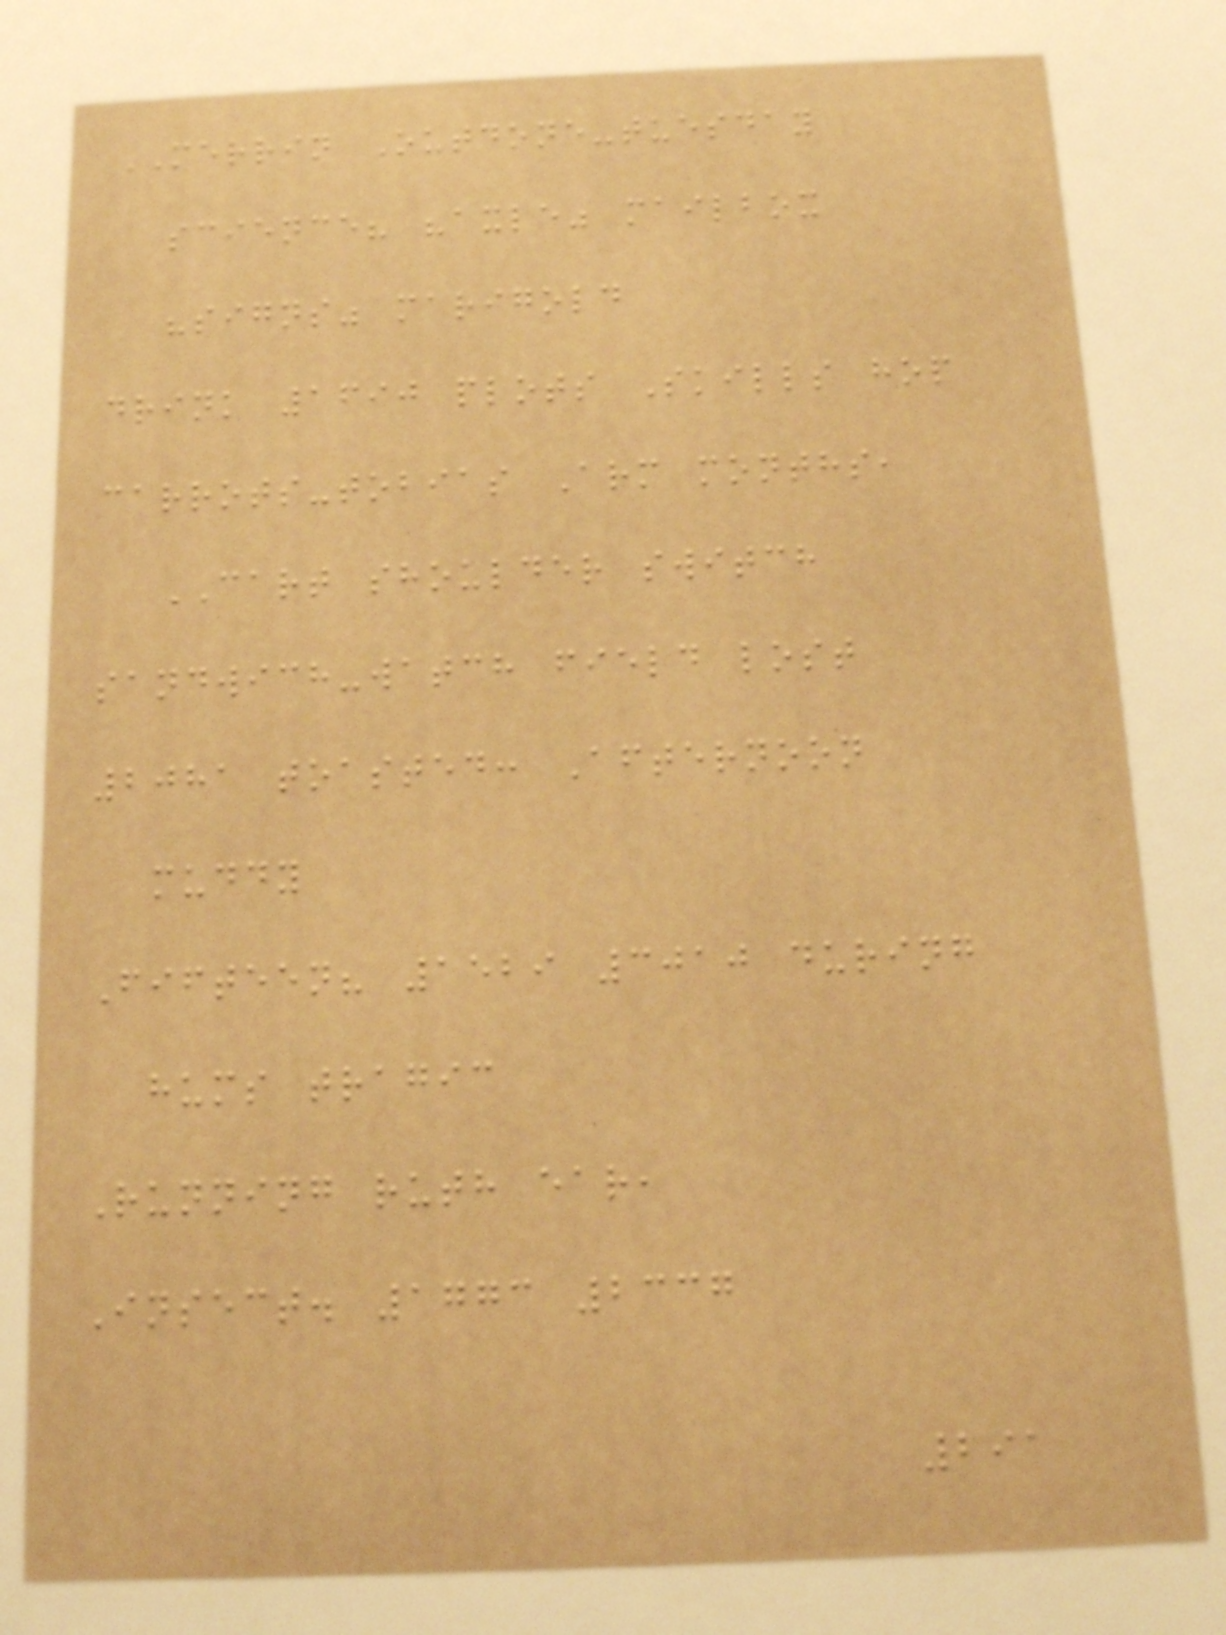MERRIN Outdone-tuesday
science? "axle" mailbox
"signs" marigold
drink 1690 plots Skills hop
carrots-tobias Arm months,
CART shoulder switch
sandwich-watch field lost
2081 toasted: Afternoon
muddy
Fifteen? 1529 3010 during
hums tragic
Running ruth ear,
Insect. 1773 2337
291
